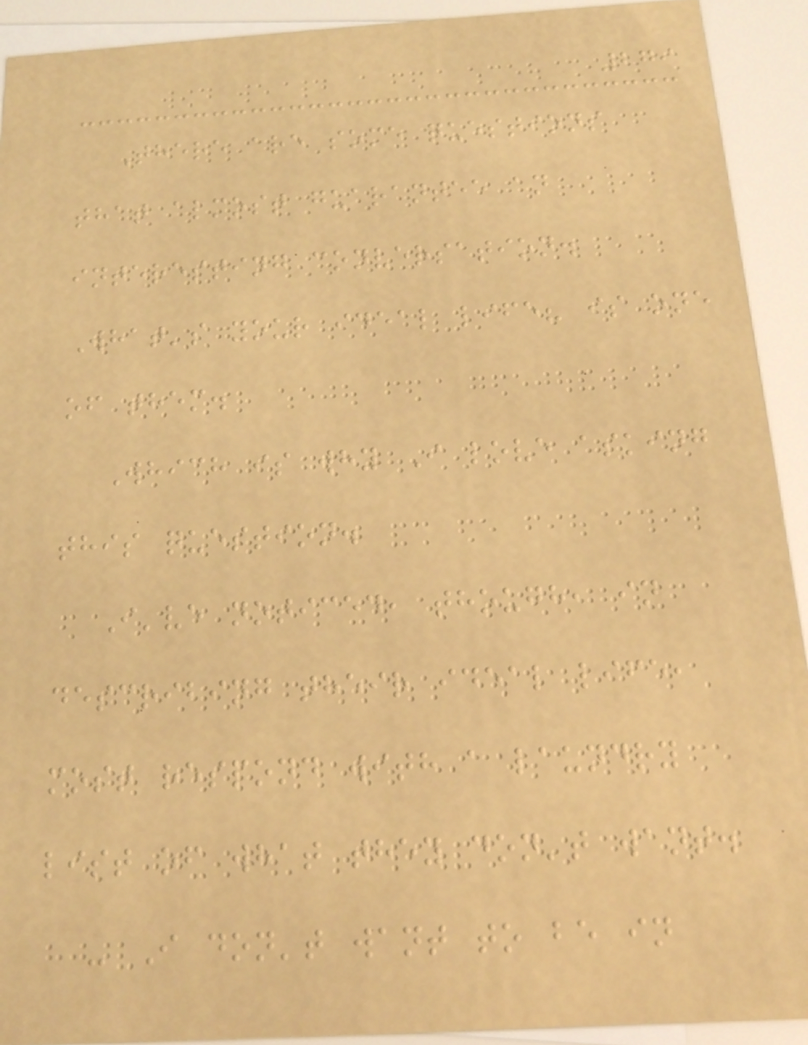279
There are some questions
that almost guarantee an
interesting conversation.
What's your ideal life? is one
of them.
Which is why I love asking
this question.
I've noticed, though, in
describing their ideal life,
most respond with a laundry
list of what they don't want.
- I don't want to be in
